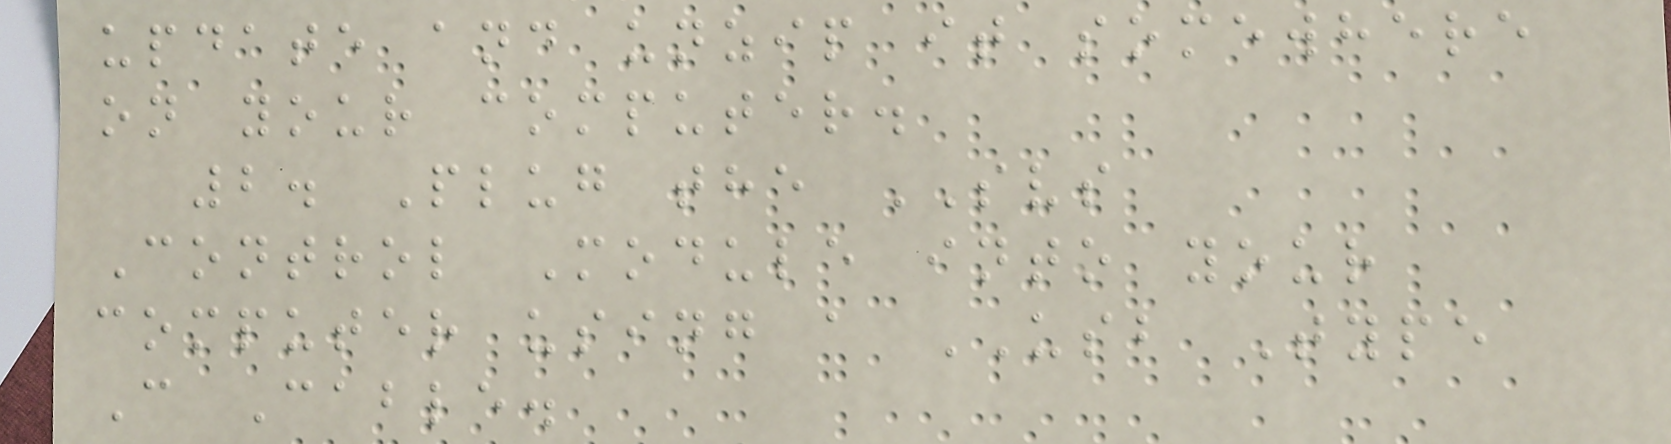update and unzip it somewhere
on your computer.
2. Plug the SVS
Control Module into your
computer using a USB Type
C Cable.
